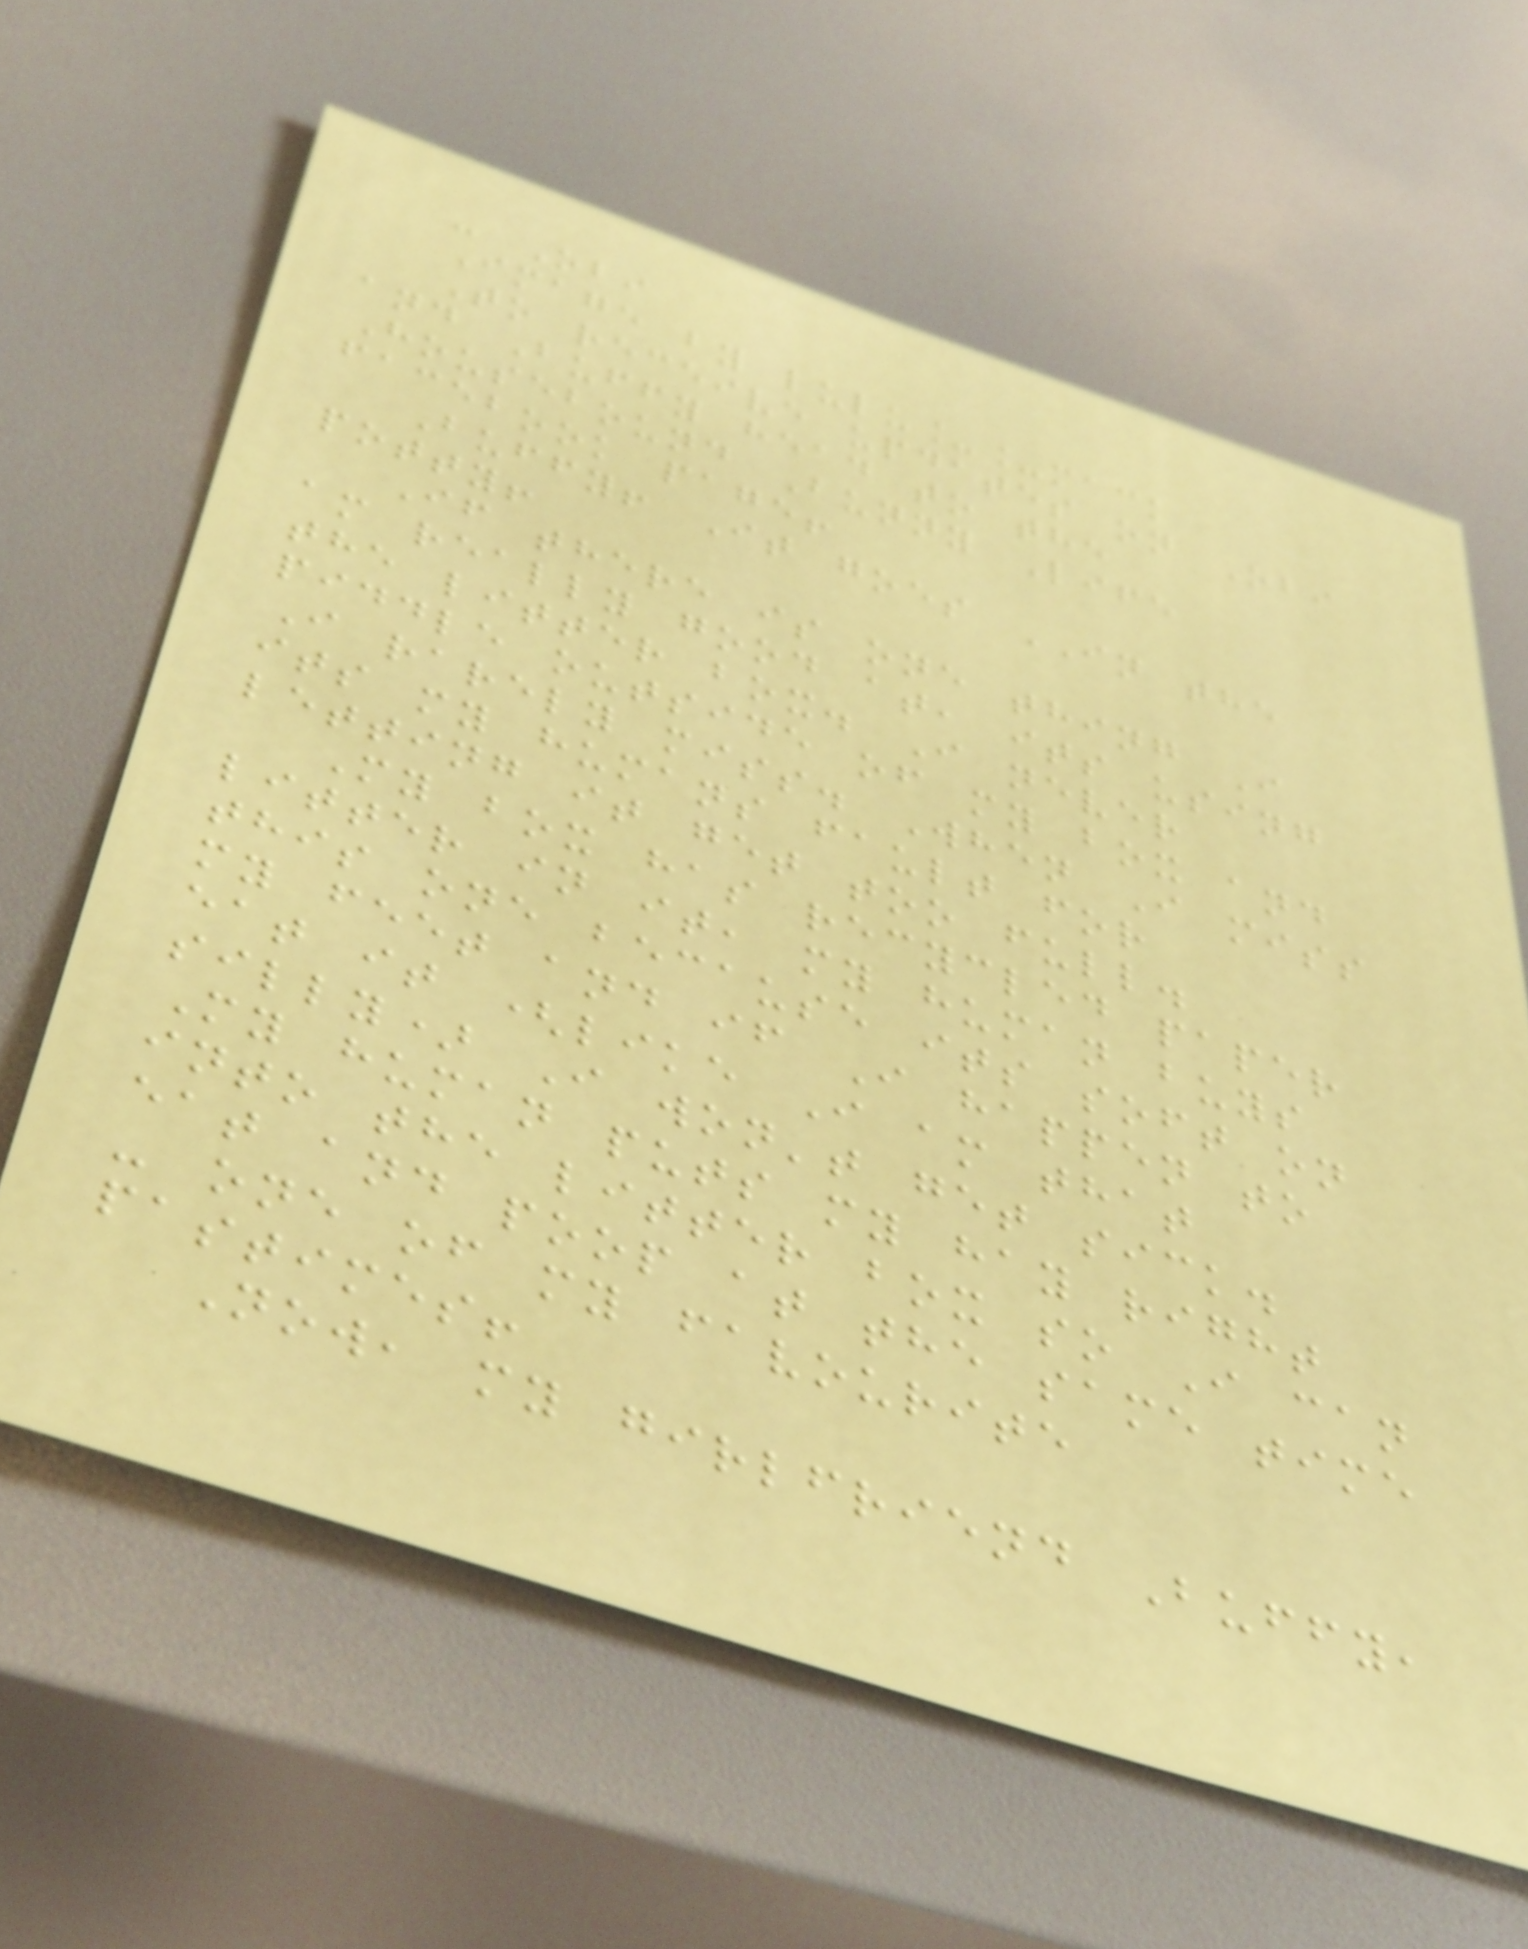- Obi
Image by lulu__mack
To receive updates on Obi
and Buffy head to the
Housebound Bunny Life
facebook page!
Buffy! It goes IN the
potty!
If there is one thing I
am really good at, its using
the litter box. I never
piddle outside of my box and
I rarely miss. When I miss
its my humans fault for
letting it get too full.
My box has recycled paper
litter in it, my human buys
this one because its soft on
my feet and if I happen to
eat it (like I am that
silly) I won't get sick.
My human puts my hay right
into the litter box so I can
eat and poop at the same time
- one of my favourite
pastimes!
Now, my girlfriend Buffy,
